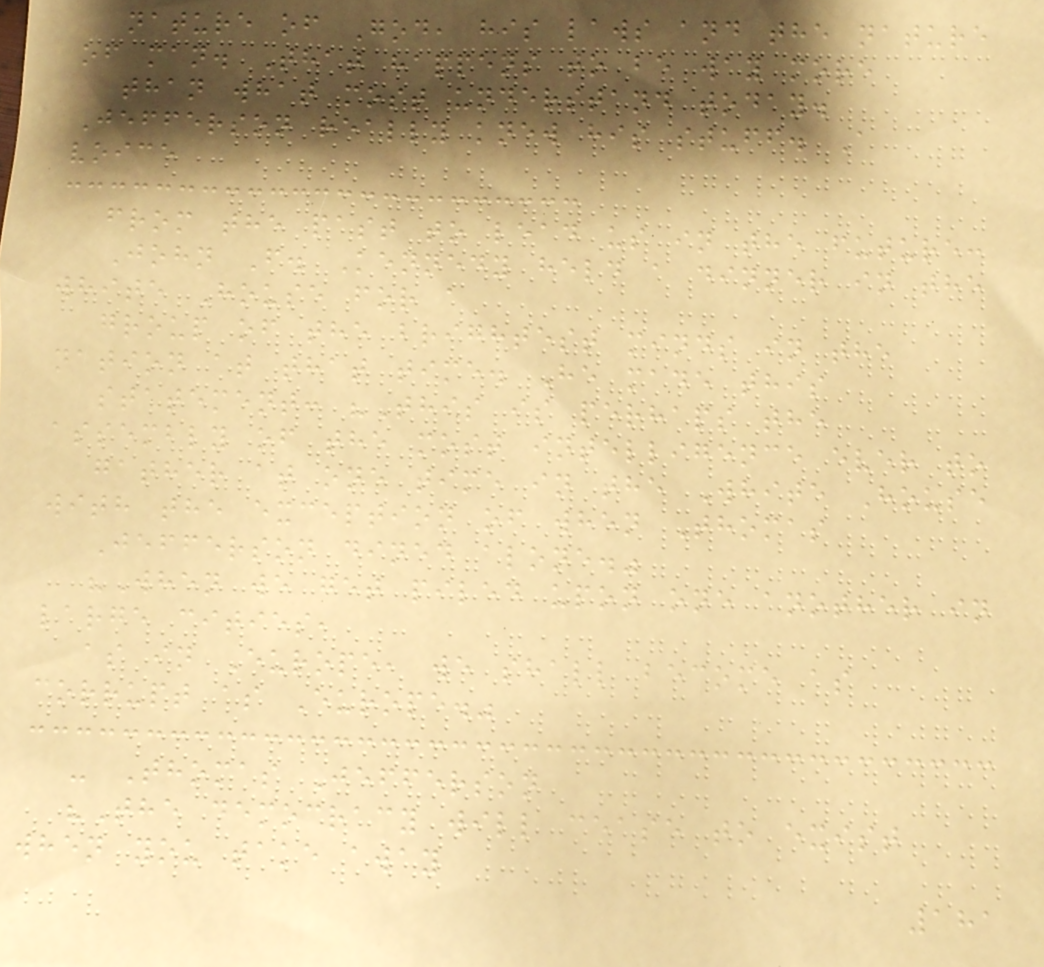nature of God, his laws and the nature
of man. That happens to be way more
than what most understand today.
Jefferson really knew his stuff. A
voice
from the past to lead us in the future:
John F. Kennedy held a dinner in the
white House for a
group of the brightest minds in the
nation at that time. He made this
statement: "This is perhaps the
assembly of the most intelligence ever to
gather at one time in the White House
with the exception of when Thomas
Jefferson dined alone."
"When we get piled upon one another in
large cities,
as in Europe, we shall become as
corrupt as Europe."
- Thomas Jefferson
"The democracy will cease to exist
when you take away
181
